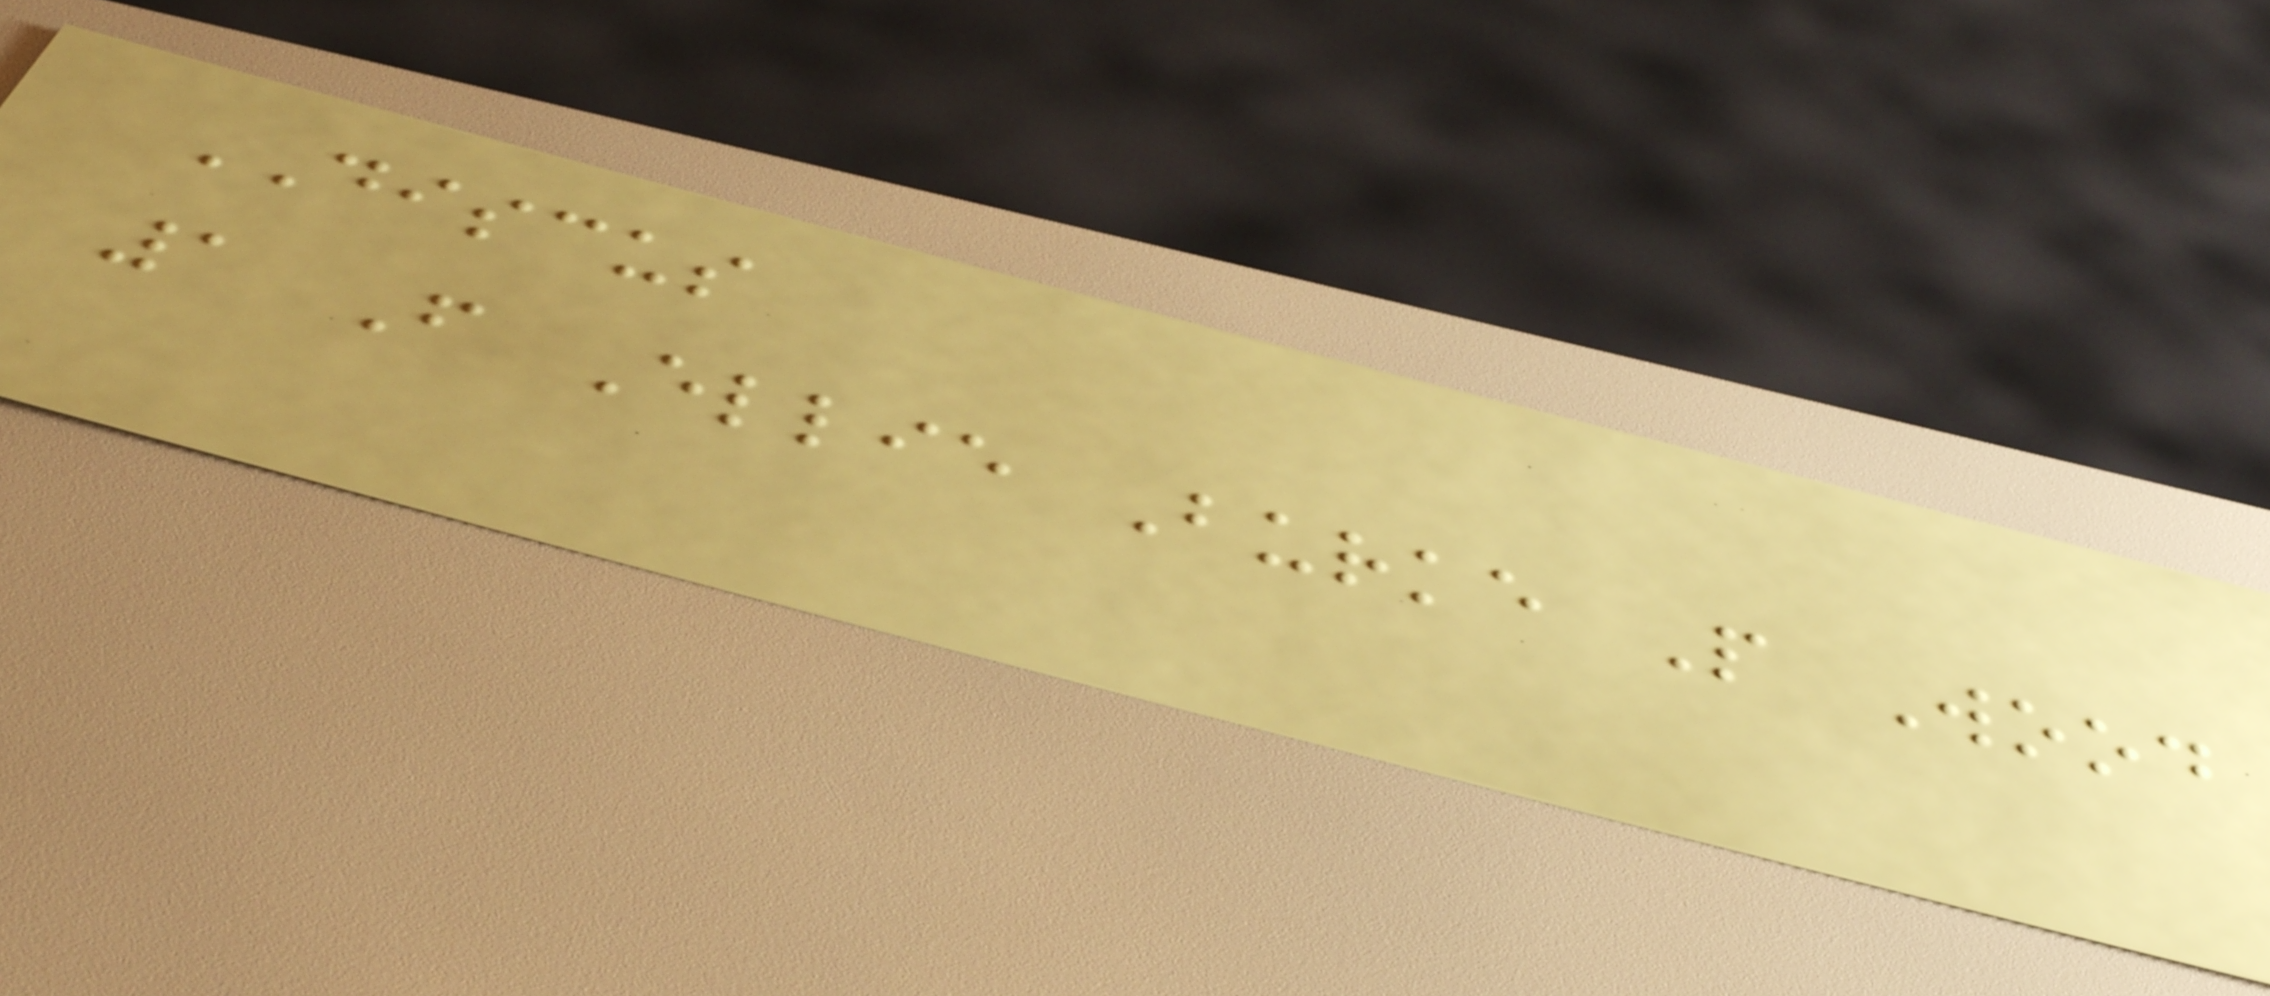DISCUS
1 F Ellie Burke P Wood
